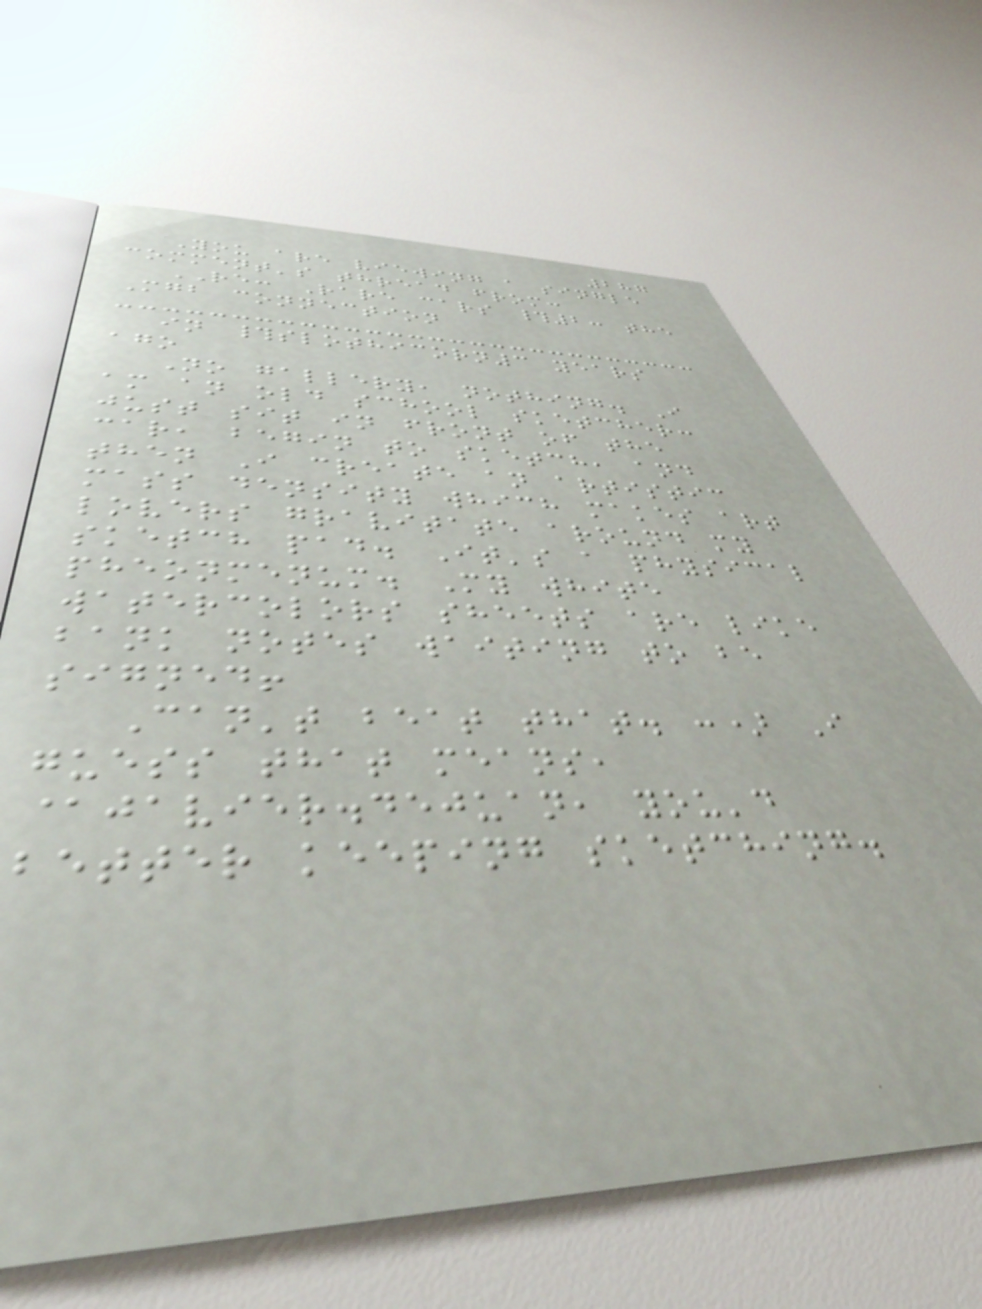287
You are viewing a single
comment's thread from:
RE: Rare cars #2: the
Mgb connection
in #slothicorn3 years
ago
No gallery, nothing. I
am an old school sketcher:
just sit in front of the
car, begin to sketch, and
then I create an artistic
mass density which makes art
lovers gravitate around my
sketch pad. It's a physical
pheonmenum. My white
watercolors sheets are like
bank notes waiting to be
signed!
Can't beat that. :) I
guess that means,
@javier.dejuan, you'd
better keeping sketching.
